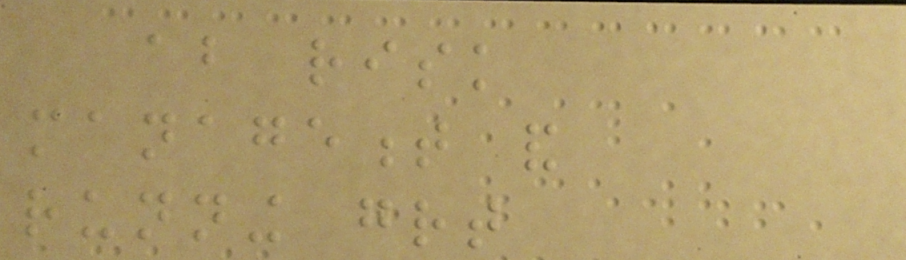about risk
management and
running great
